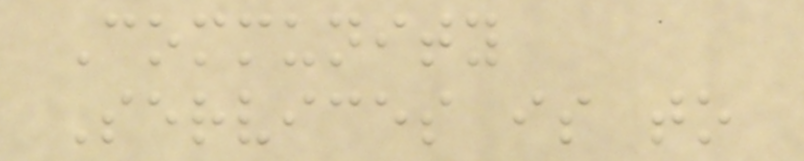Community
Services is to
